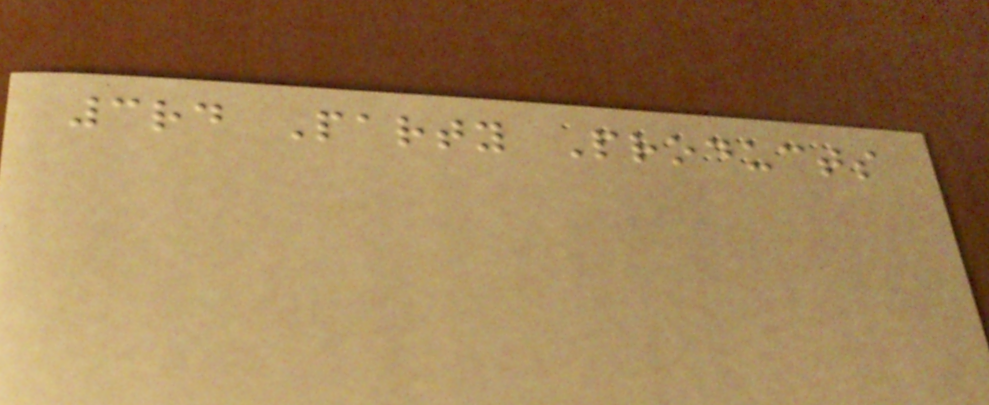3rd Party Products
